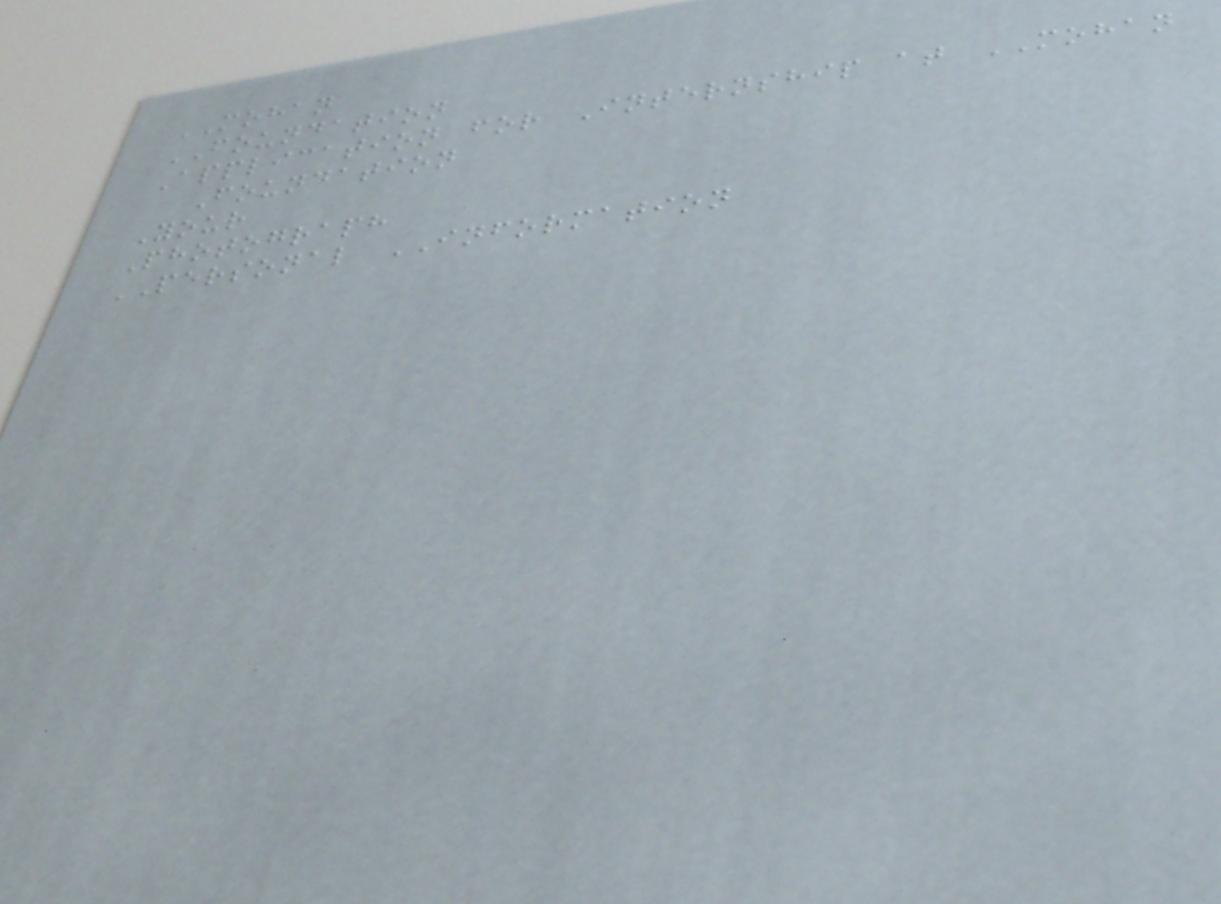MOHAN
FOUNDATION
Application for Internship at MOHAN
Foundation
Your
Photograph
PERSONAL INFORMATION
